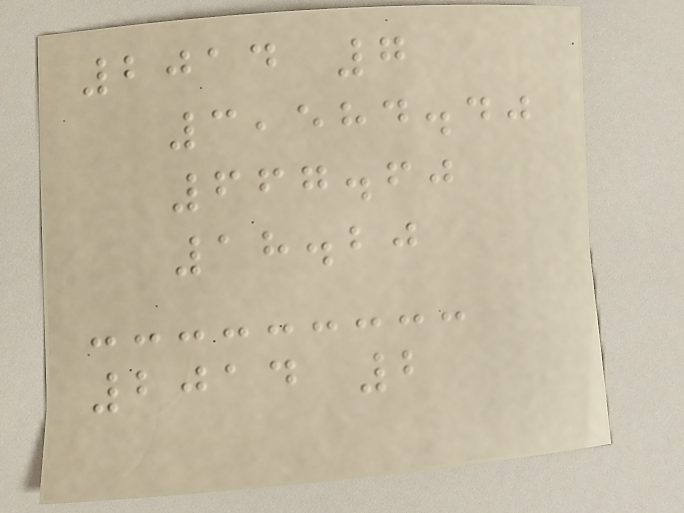2014 7
3,584.40
667.60
18.20
2014 2
